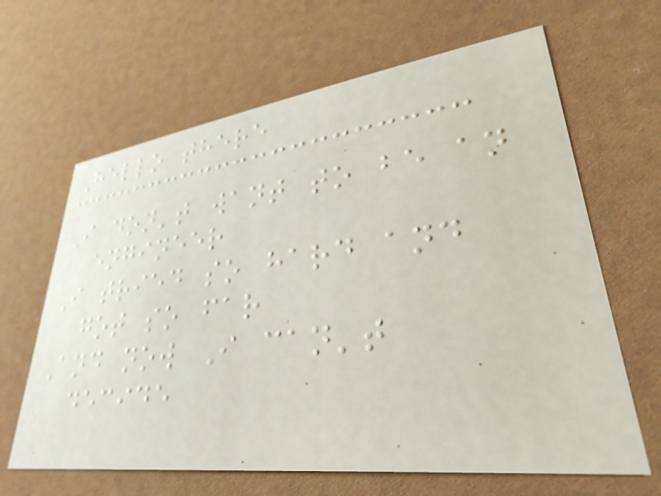Hello there
I don't want to be an
engineer
I tried so hard and
got so far
And now I can't
decide
